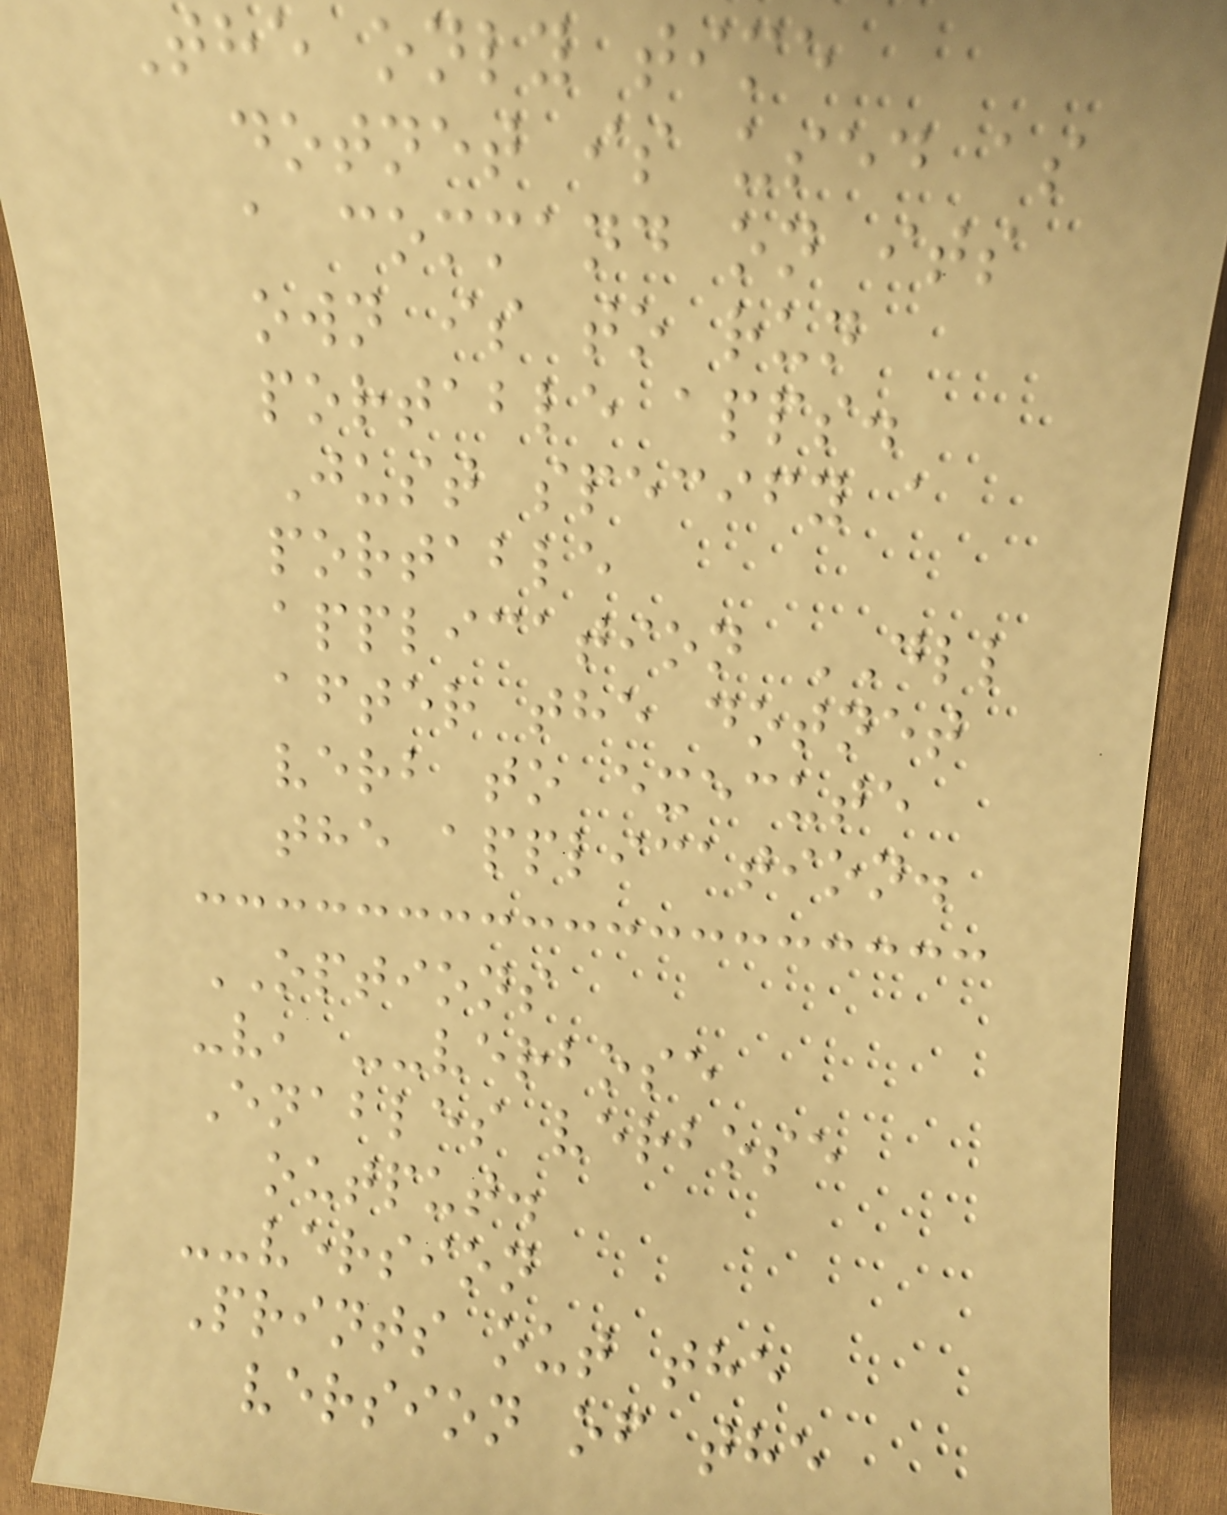The only time
dotnet is used as
a command on its
own is to run
portable apps.
Just specify a
portable
application DLL
after the dotnet
verb to execute
the application.
OPTIONS
-v, --verbose
Enables verbose
output.
--version
Prints out the
version of the
